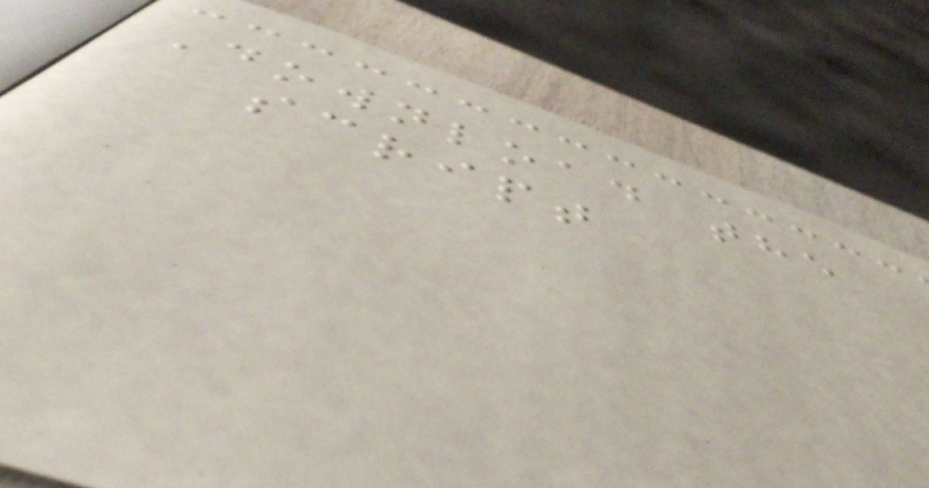Download the
script
